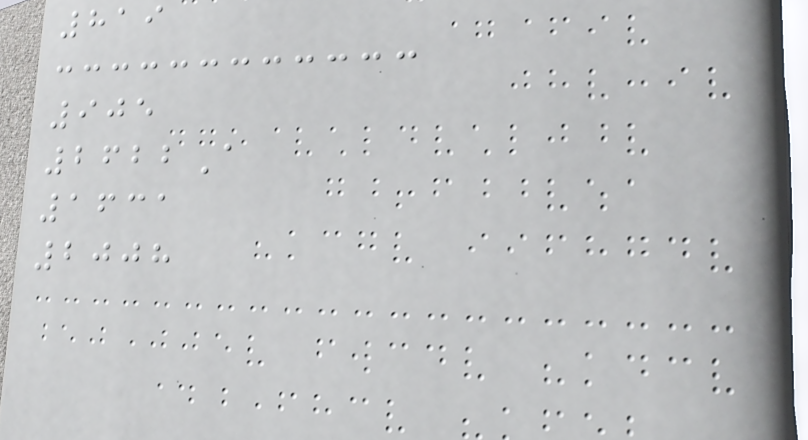819
905
2622A
1631
2008
